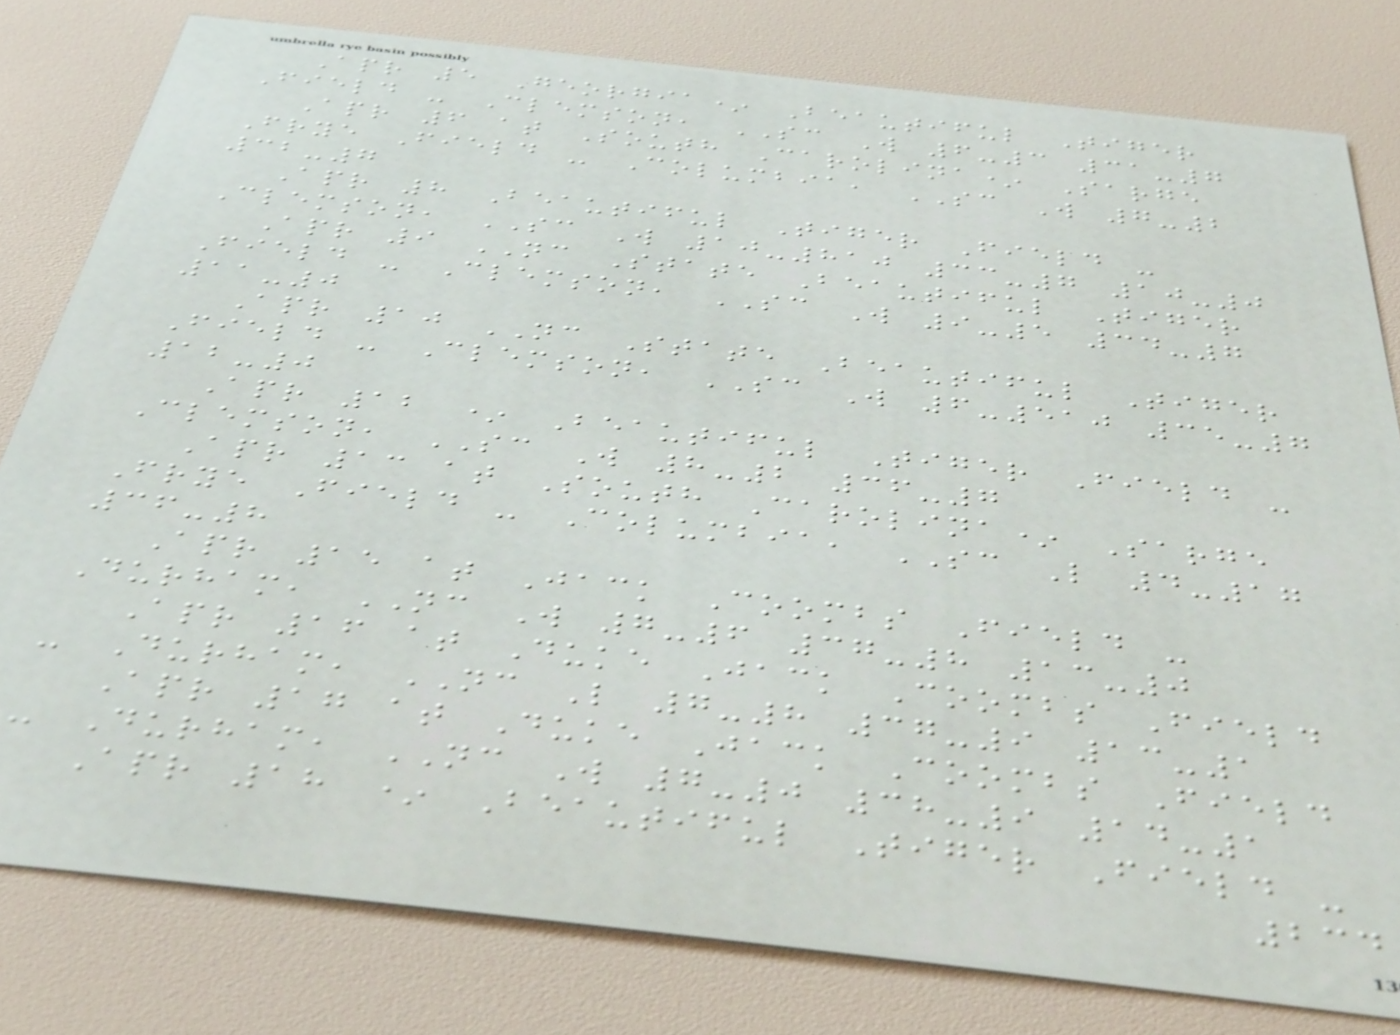Apr 5 Georgia* Beautiful Tiger
Field - Clemson, SC W 6-3 31-7
Apr 6 at South Carolina* Sarge
Frye Field - Columbia, SC W 7-2
32-7
Apr 8 Beautiful Tiger Field -
Clemson, SC W 10-810 33-7 10-0
Apr 9 NC State Beautiful Tiger
Field - Clemson, SC W 9-5 34-7
11-0
Apr 10 NC State Beautiful Tiger
Field - Clemson, SC W 6-510 35-7
12-0
Apr 12 * Beautiful Tiger Field -
Clemson, SC W 8-2 36-7
Apr 13 at South Carolina* Sarge
Frye Field - Columbia, SC L 4-17
36-8
Apr 15 at Jack Coombs Field -
Durham, NC W 7-6 37-8 13-0
Apr 16 at Duke Jack Coombs Field
- Durham, NC L 7-8 37-9 13-1
Apr 17 at Duke Jack Coombs Field
- Durham, NC W 7-0 38-9 14-1
Apr 18 * Beautiful Tiger Field -
234
